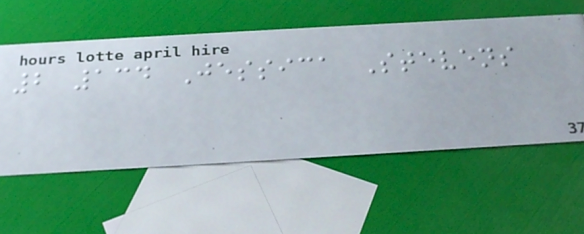2 134 Jessica Stevens
